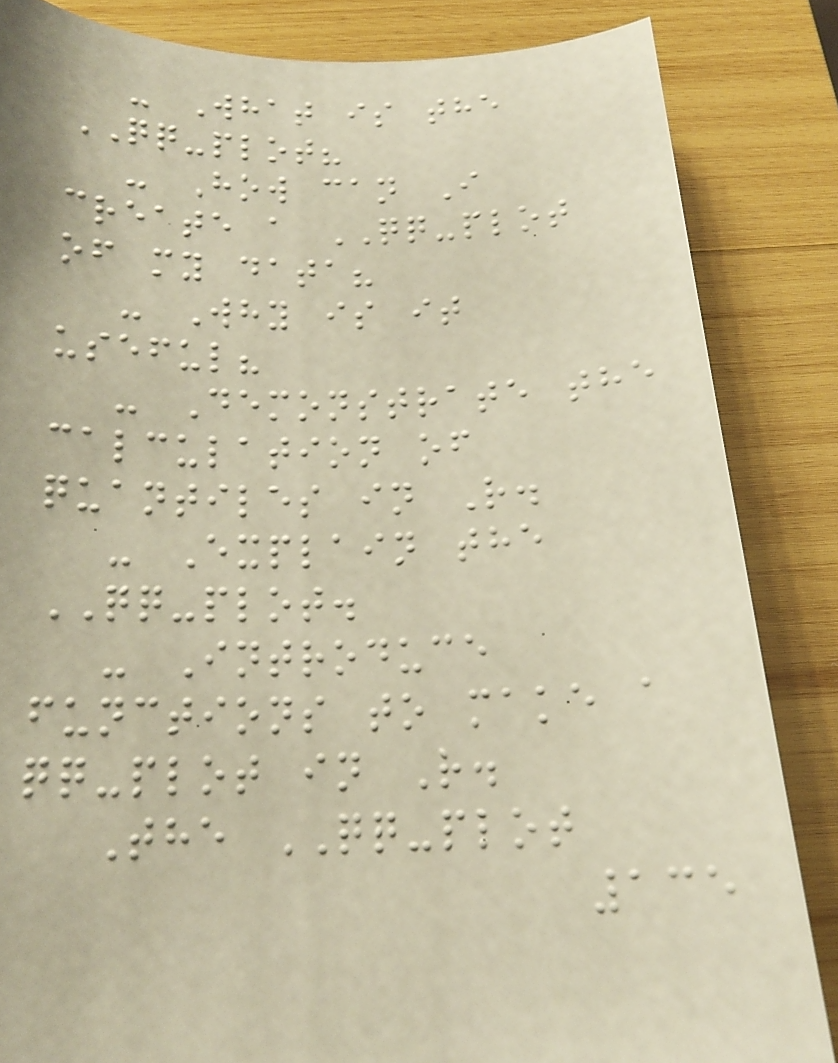- What is the
QQ-plot?
- How can I
create a QQ-plot
of my data?
- Why is it
useful?
- Demonstrate the
calculation of
quantiles in R.
- Explain the
QQ-plot.
- Introduce
functions to make a
qq-plot in R.
The QQ-plot
135
